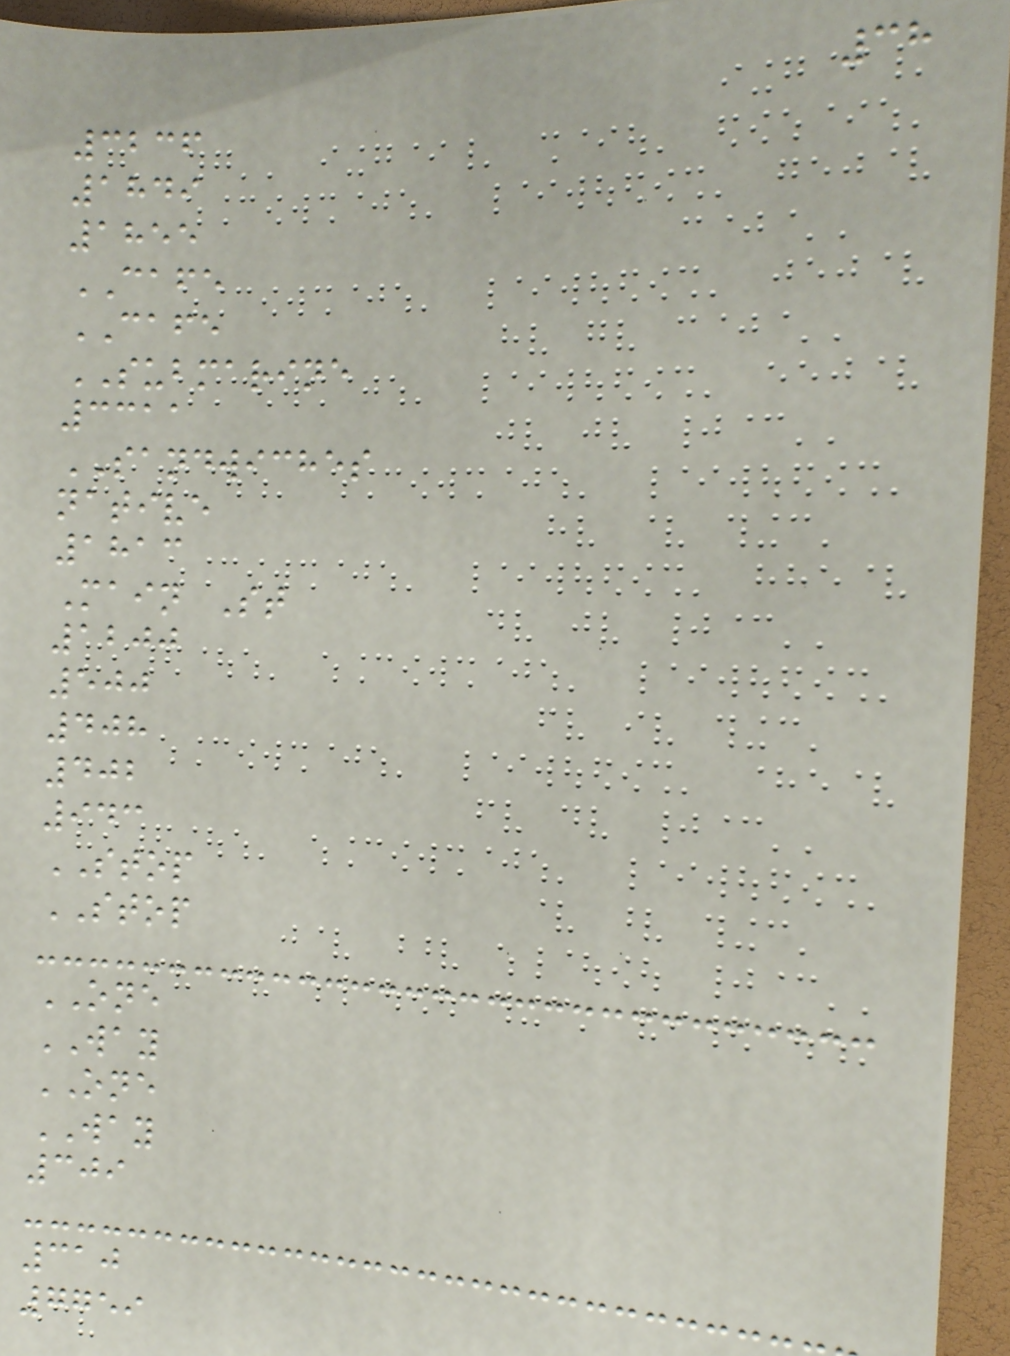38
3236
1849
1855
CAFE
CAFE
SUBMARINE
3311
SANDWICHES
native
1813
Main St
1200
500
408
402
943
STOP
STOP
ONE
WAY
ONE
WAY
309
310
7759
